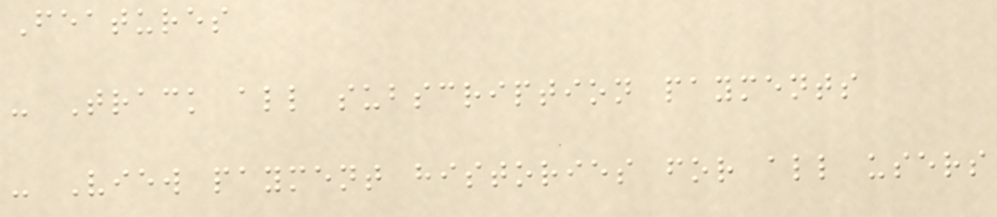Features
- Track all subscription payments
- View payment histories for all users
